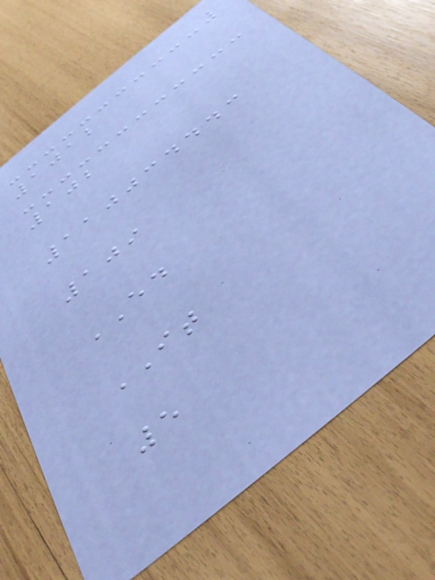1012
102
110034443
109
ED
IT
5
